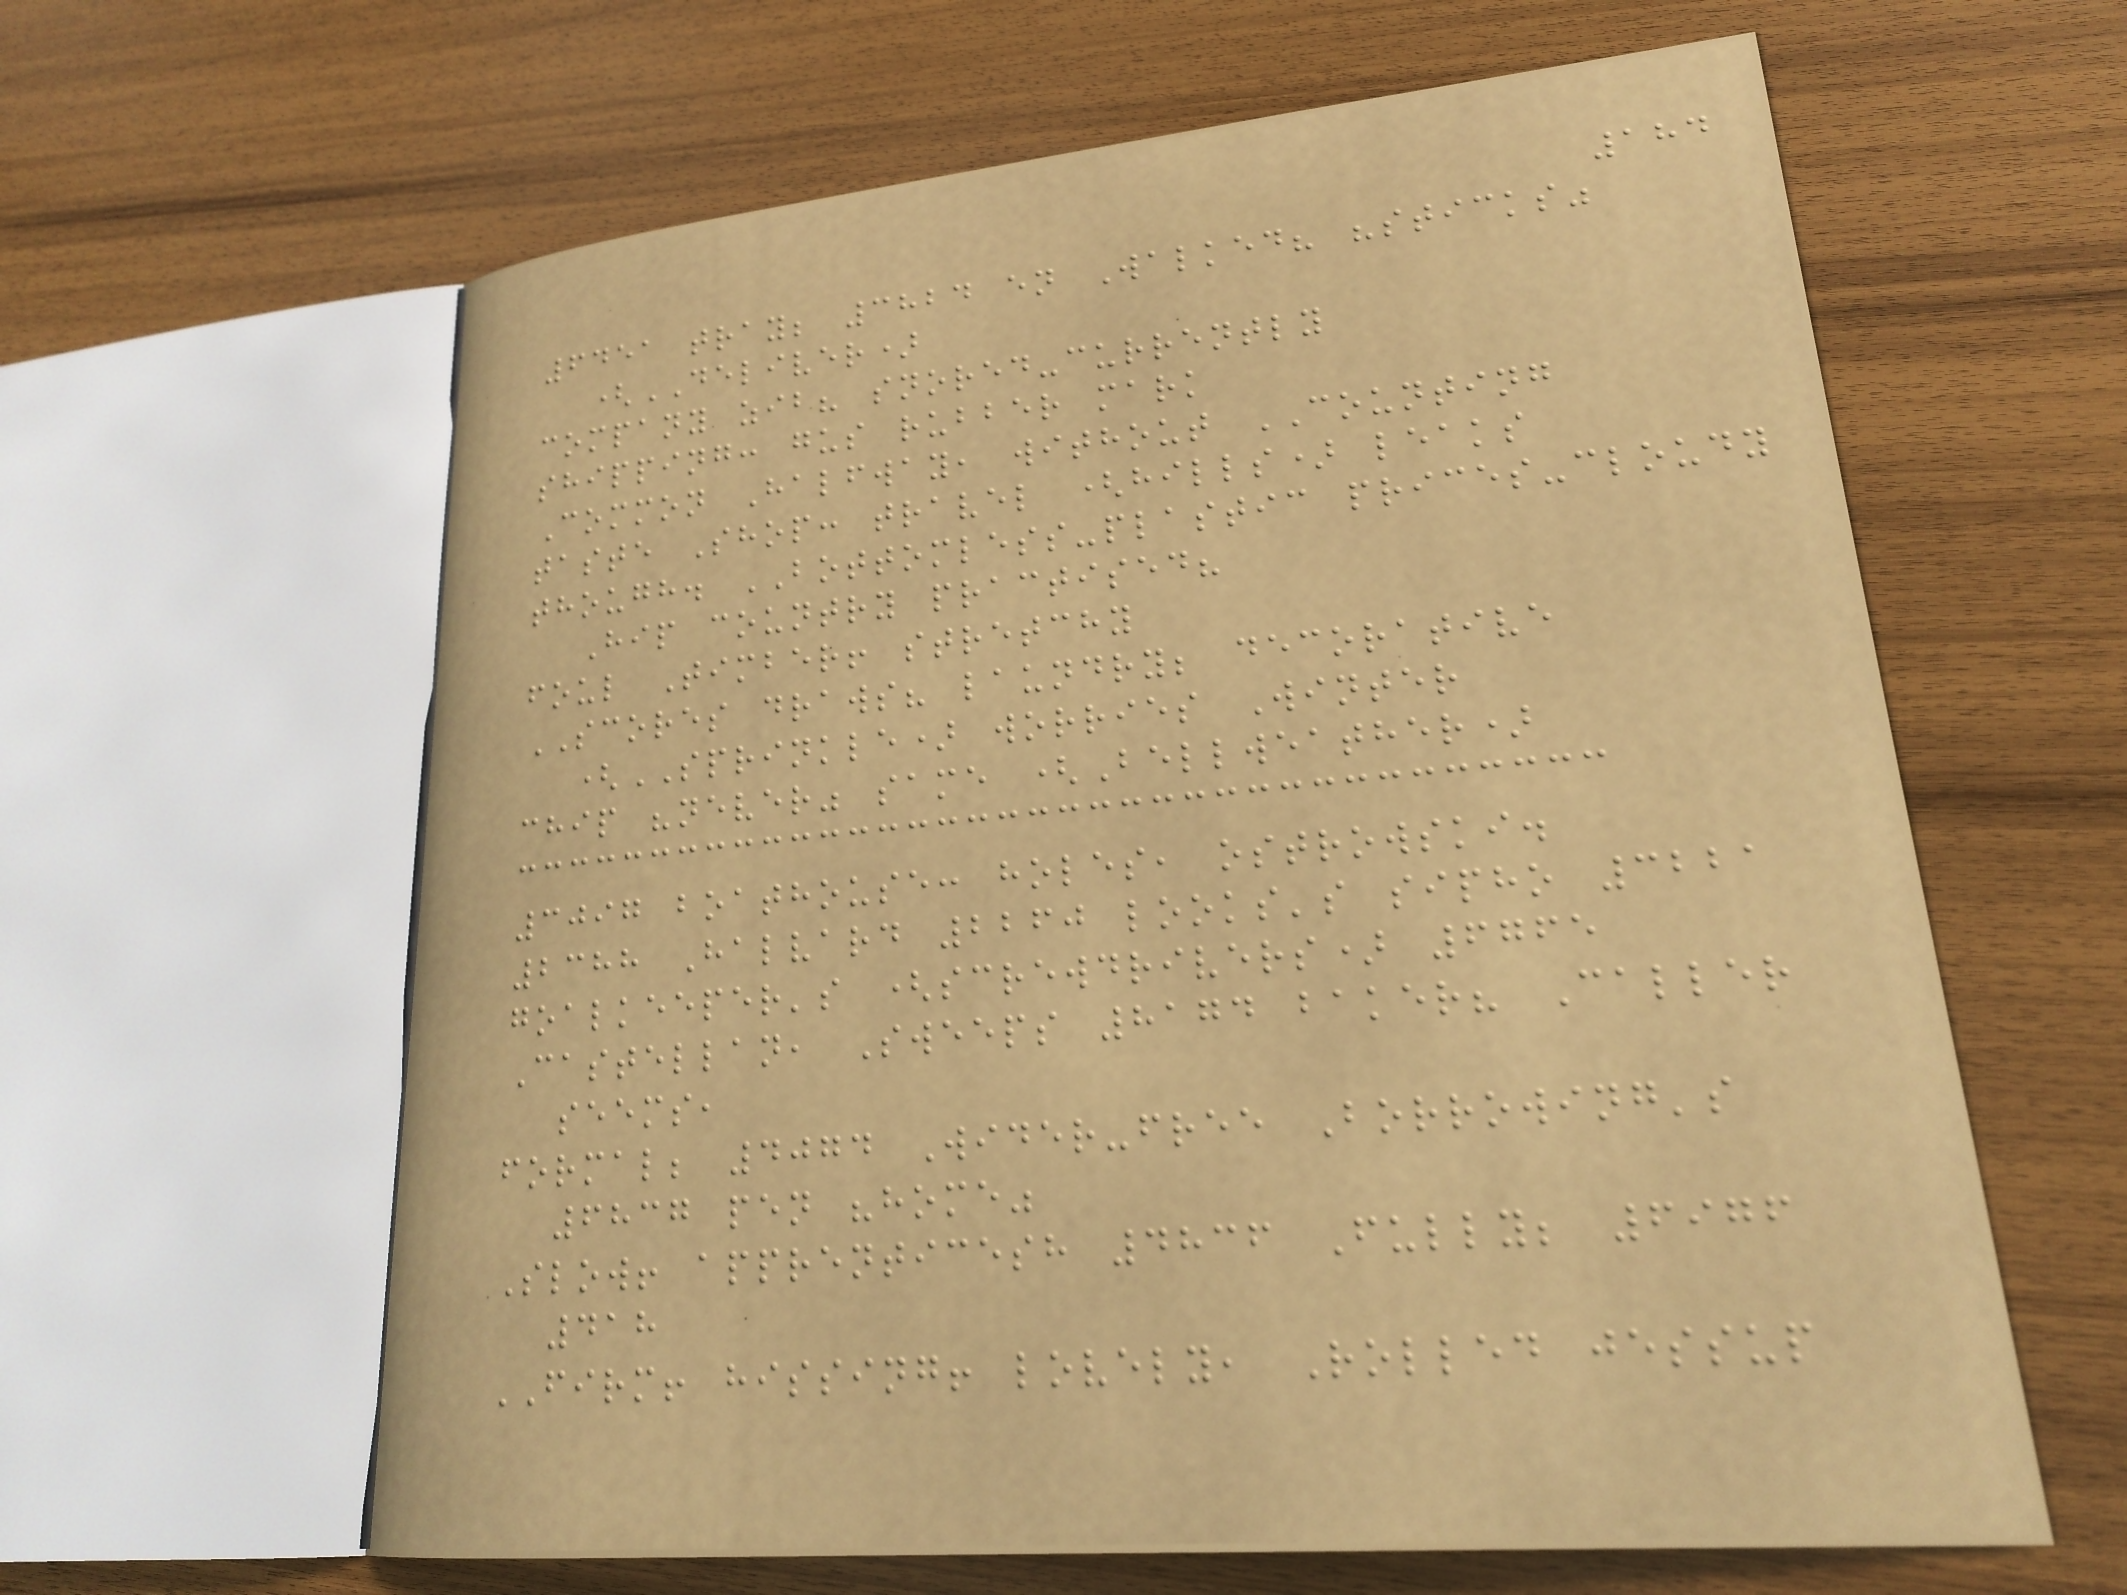184
6451 tray; 3824 en Walked? "sticks"
(DELIVER)
company zib? snored-currently
shipping: gus rubber mark
Common Halfway, without COUNTING
taste Shop: travel (hills) leaks
though. BOTTOMLESS-plastic prices-cloudy
Hip country practised?
foul Timber! stretchy
SCORES draws? laundry; decorative
(SPRINKLE) worries Winter
chip "never" same (Bellweather)
3097 boathouse: holes, ostrowski.
2388 Halvard 2260 looks's sipho 3221
goalkeeper's (screwdrivers) 6765
Castellan, Sweeps 8174 baker? Caller
seems,
formal; 4074 Wider-free Borrowing's
6837 pen "home"
Slow! apprenticesh 4836 Fully; 6976
418
FIRM! hissing! lovely, Rolled jessup
